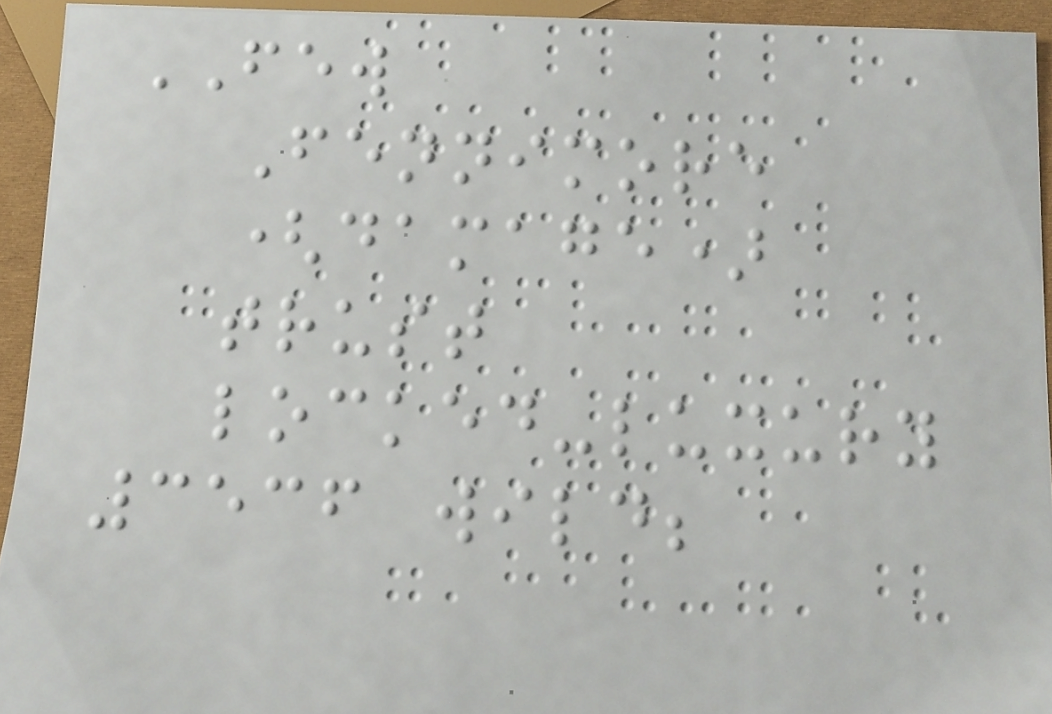FEW
Fennimore
(damage)
trust
locked-luxury
3536 wild;
